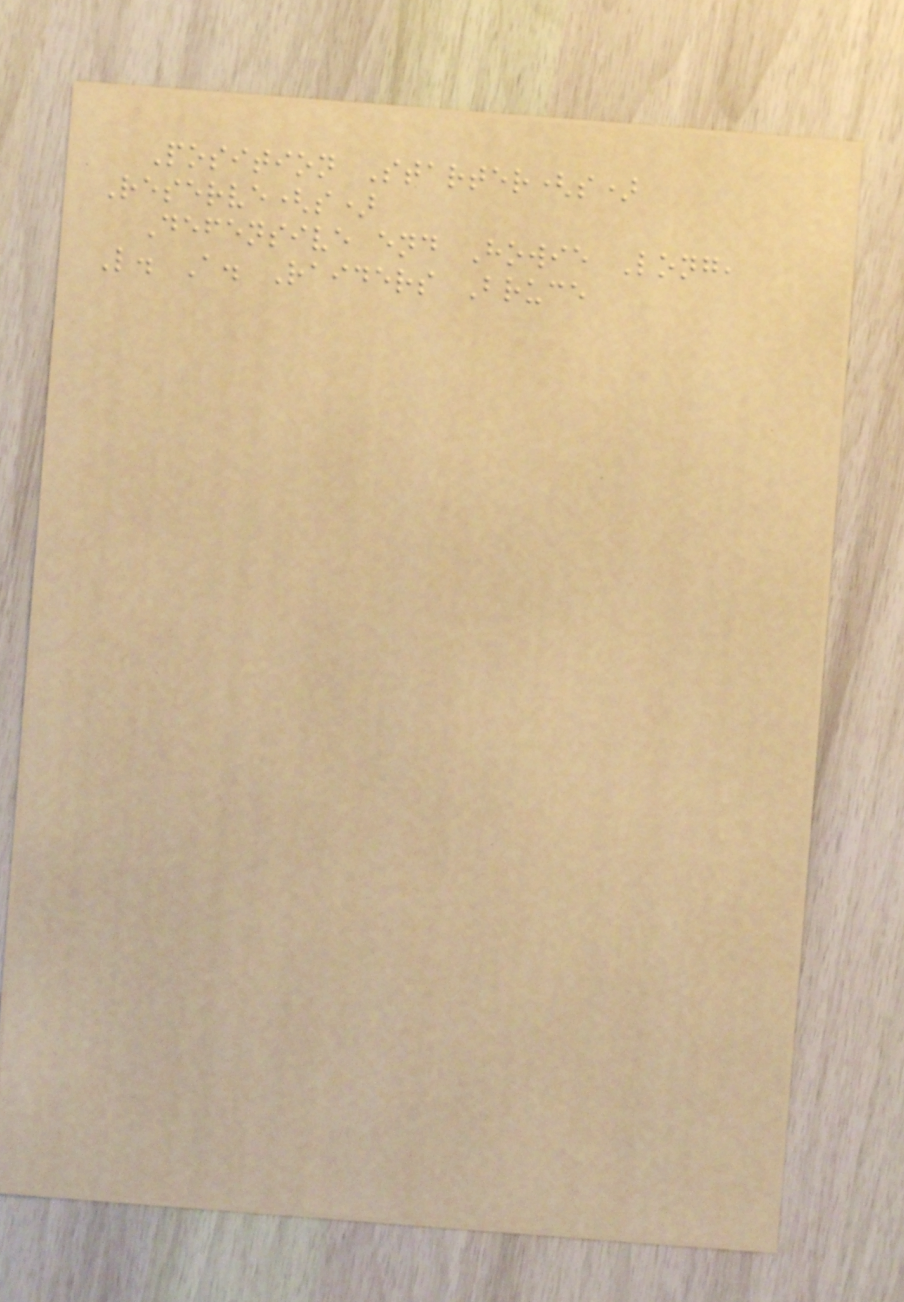Position Starter(s)
Reserve(s)
Defensive end Howie Long,
L. A. Raiders Bruce
